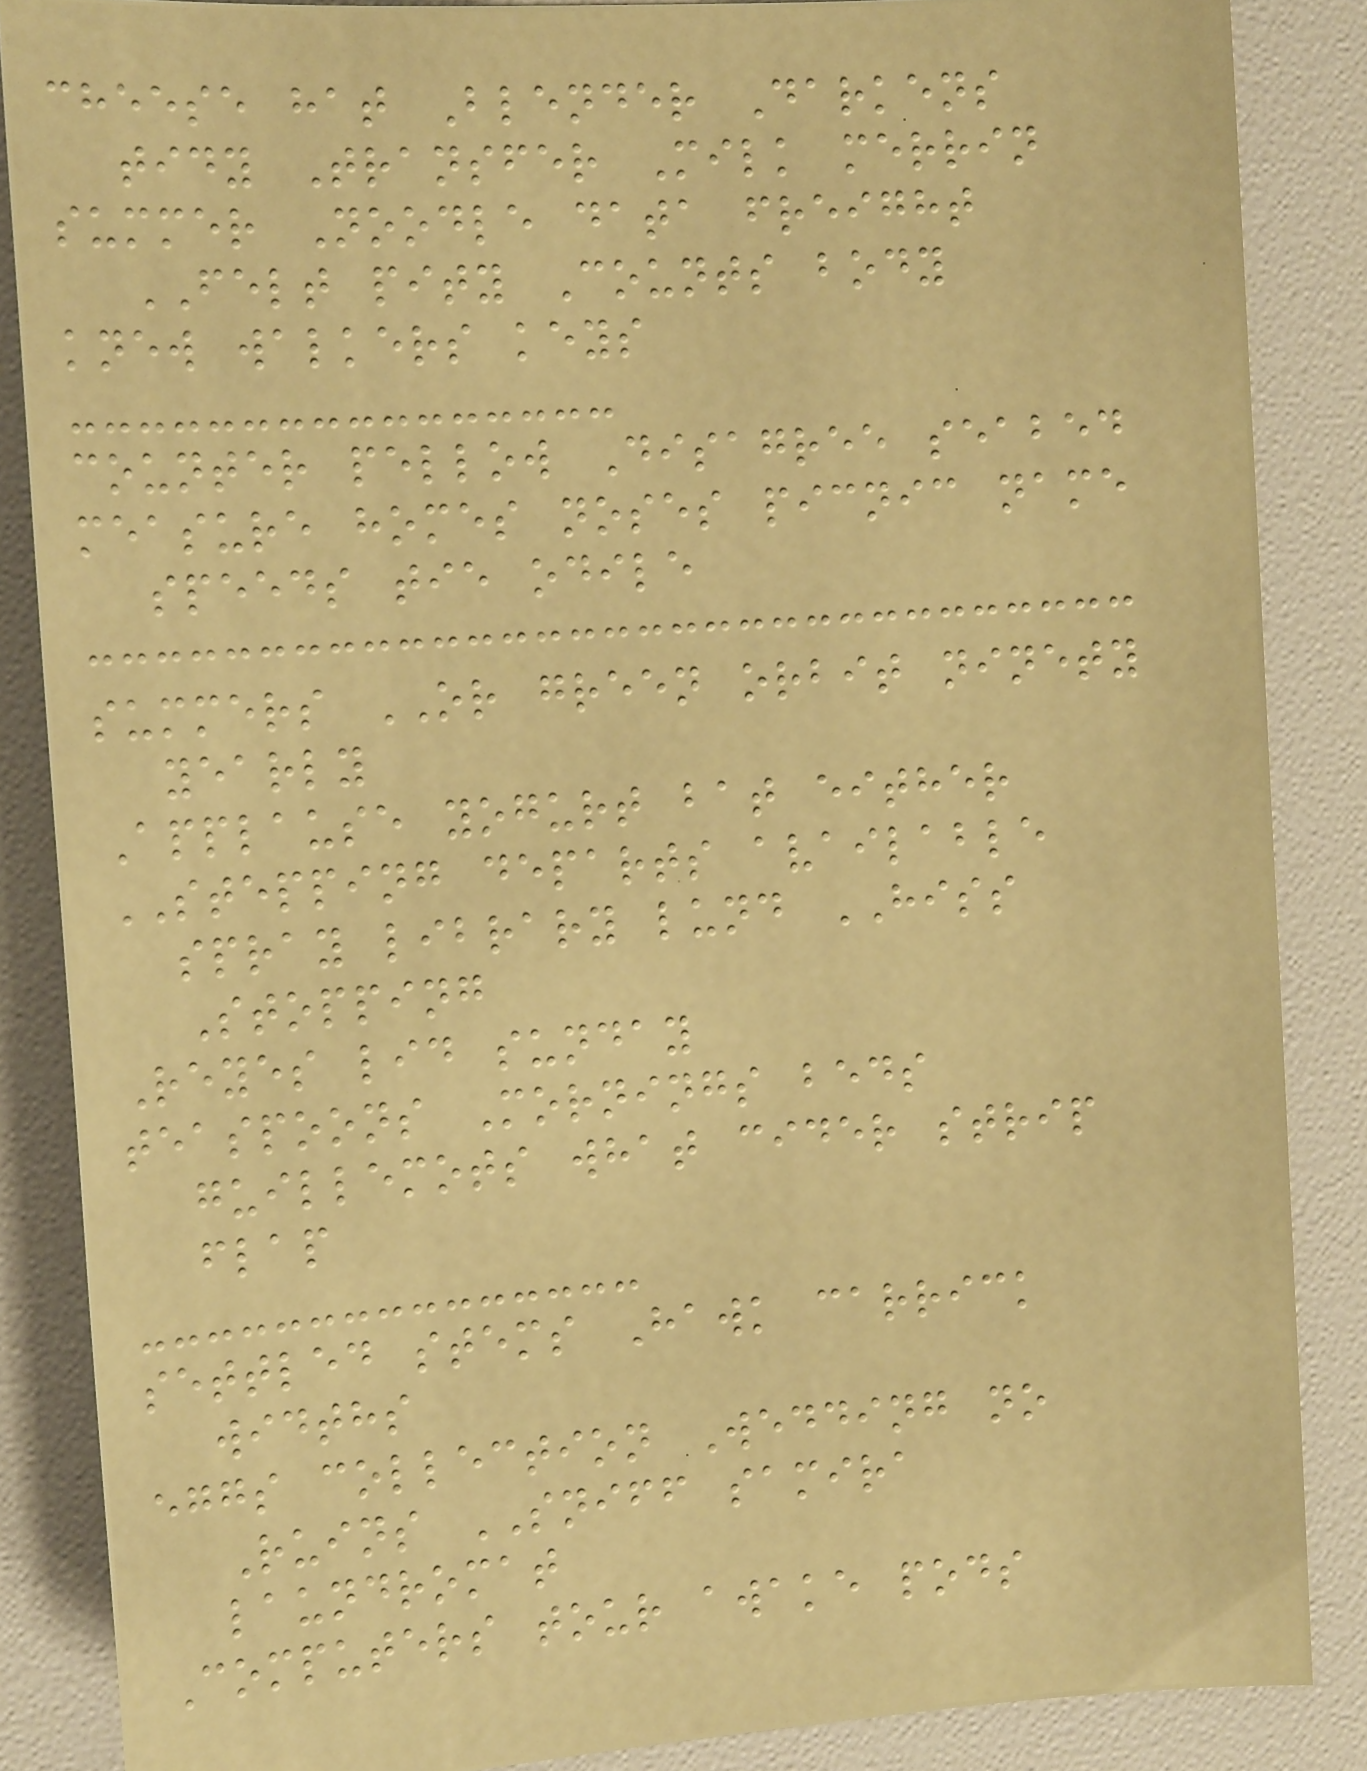cheese hat Blender Darkens
tidy Transfer Milk merrin
summer Noodle data freight
FELT pity Counts body
knew walkers keys
counter pellow Disagree seabed
measure homes noses picnic name
speeds tie odile
summers OR green orbit ninety
yearly
Applause yogurt bat either
STEPPING departs available
spray library lund HISS
Stopping
Reyes lid sunday
teaspoons Mornings beds
guillemots what cider strip
flap
settled stems Hawk carrick
widths
eggs collection Wedding no
Ruins SNIFF samira
laundromat
Computers tour awake pods
